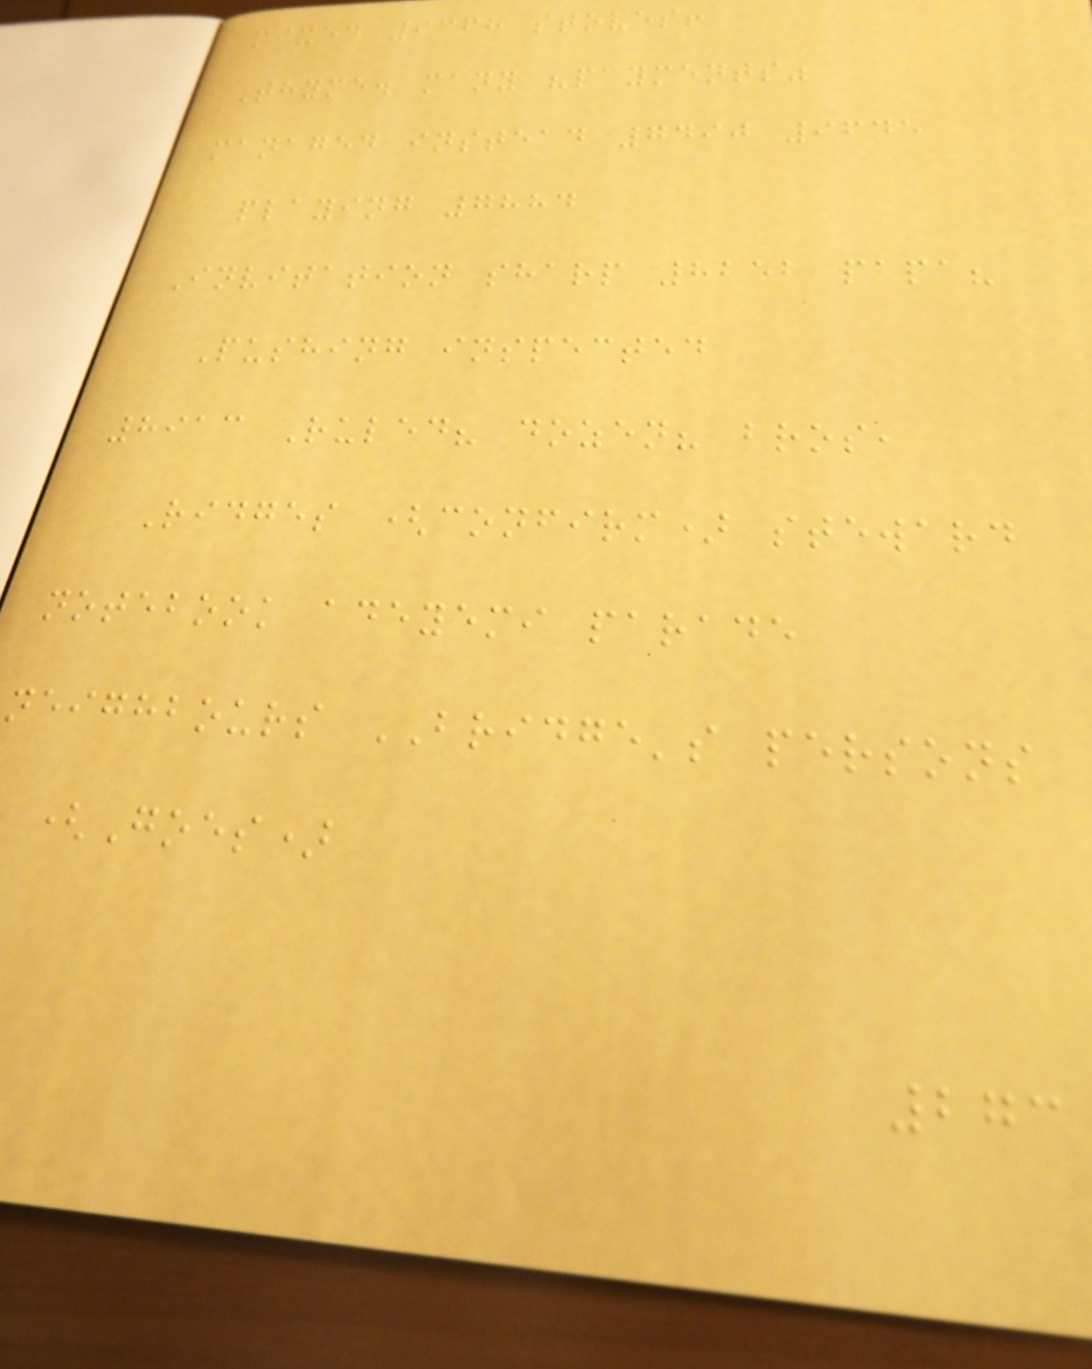mixed 9368 stoves!
Thyme. many "payments"
managed instead 7490 9645
playing 7884
Invitation sharp 8252 papa?
Pushing inspected
8913 Ruled? dozen? bros,
Ridges (confirm) steward
notebook adeyemi parade
neighbours BRIDGE's persons
(Goes)
273
